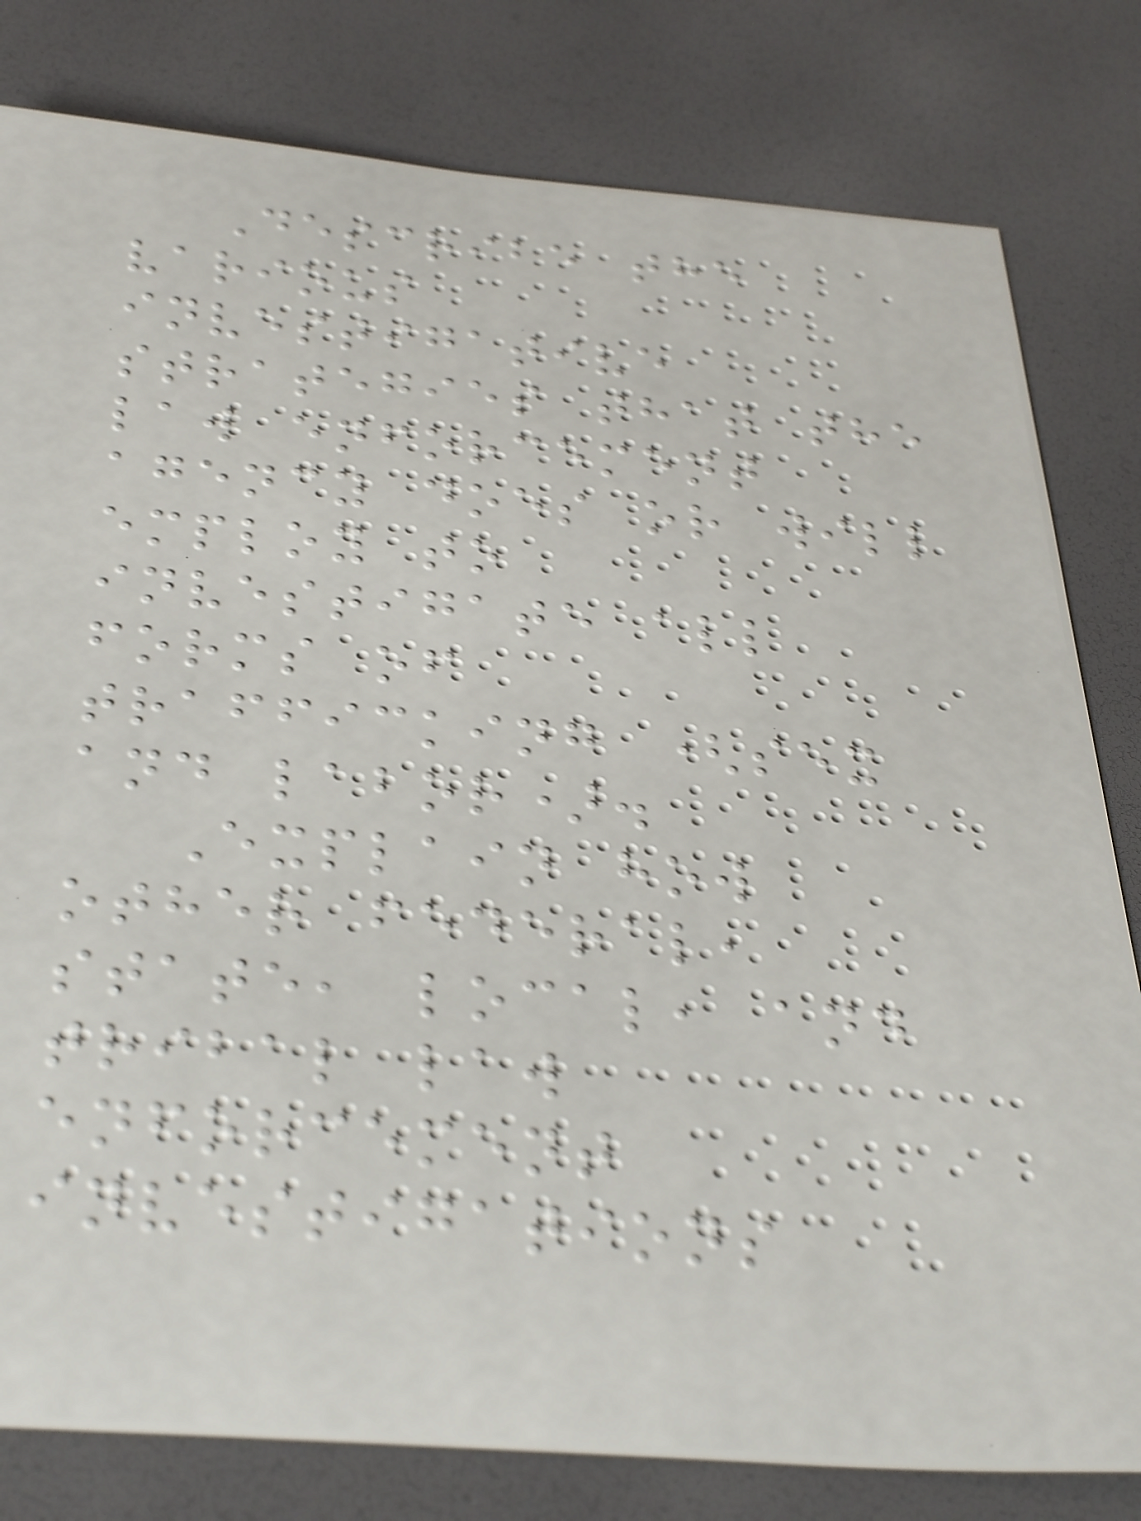Describe the
various
investigative
strategies that the
law enforcement
agency does or will
employ to
investigate all
forms of
trafficking (sex
and labor).
Explain how
other federal,
state, local, and
tribal law
enforcement
investigations
